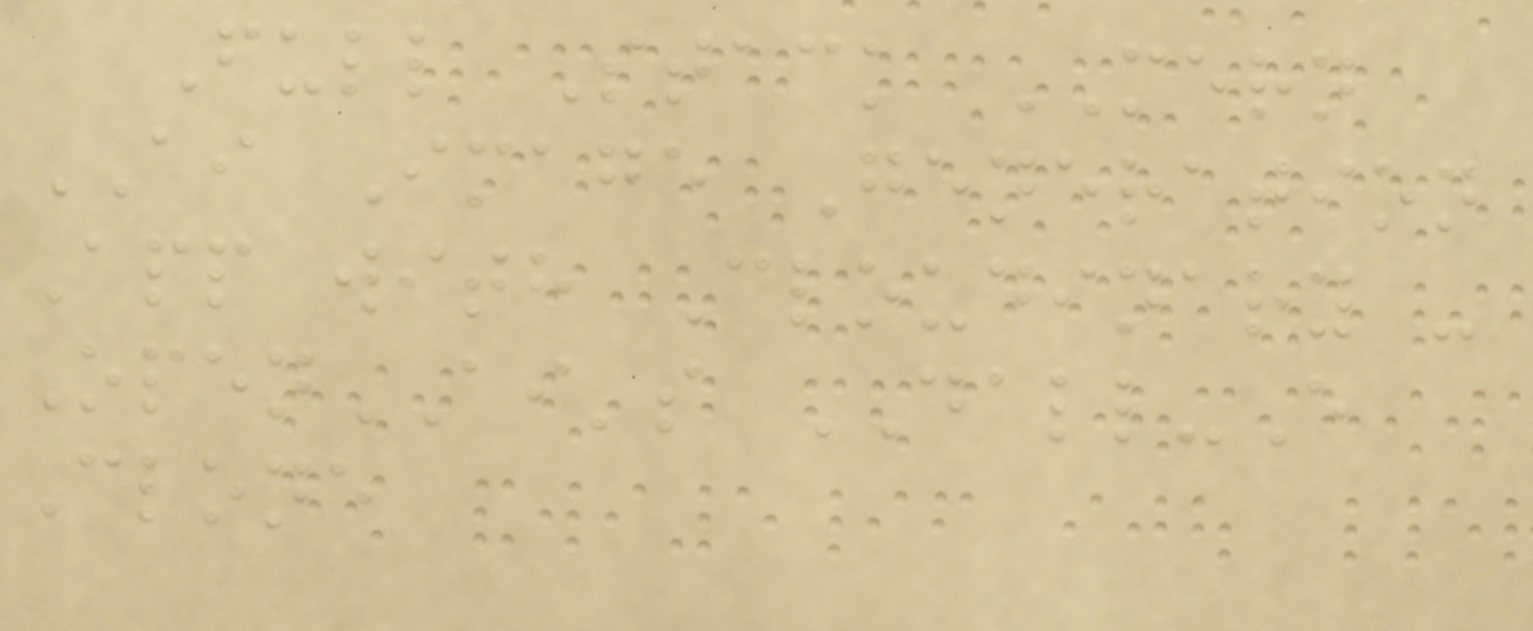Full Stack MERN
AI Image Generation
App with Cloudinary -
OpenAI's DALL-E
Clone
